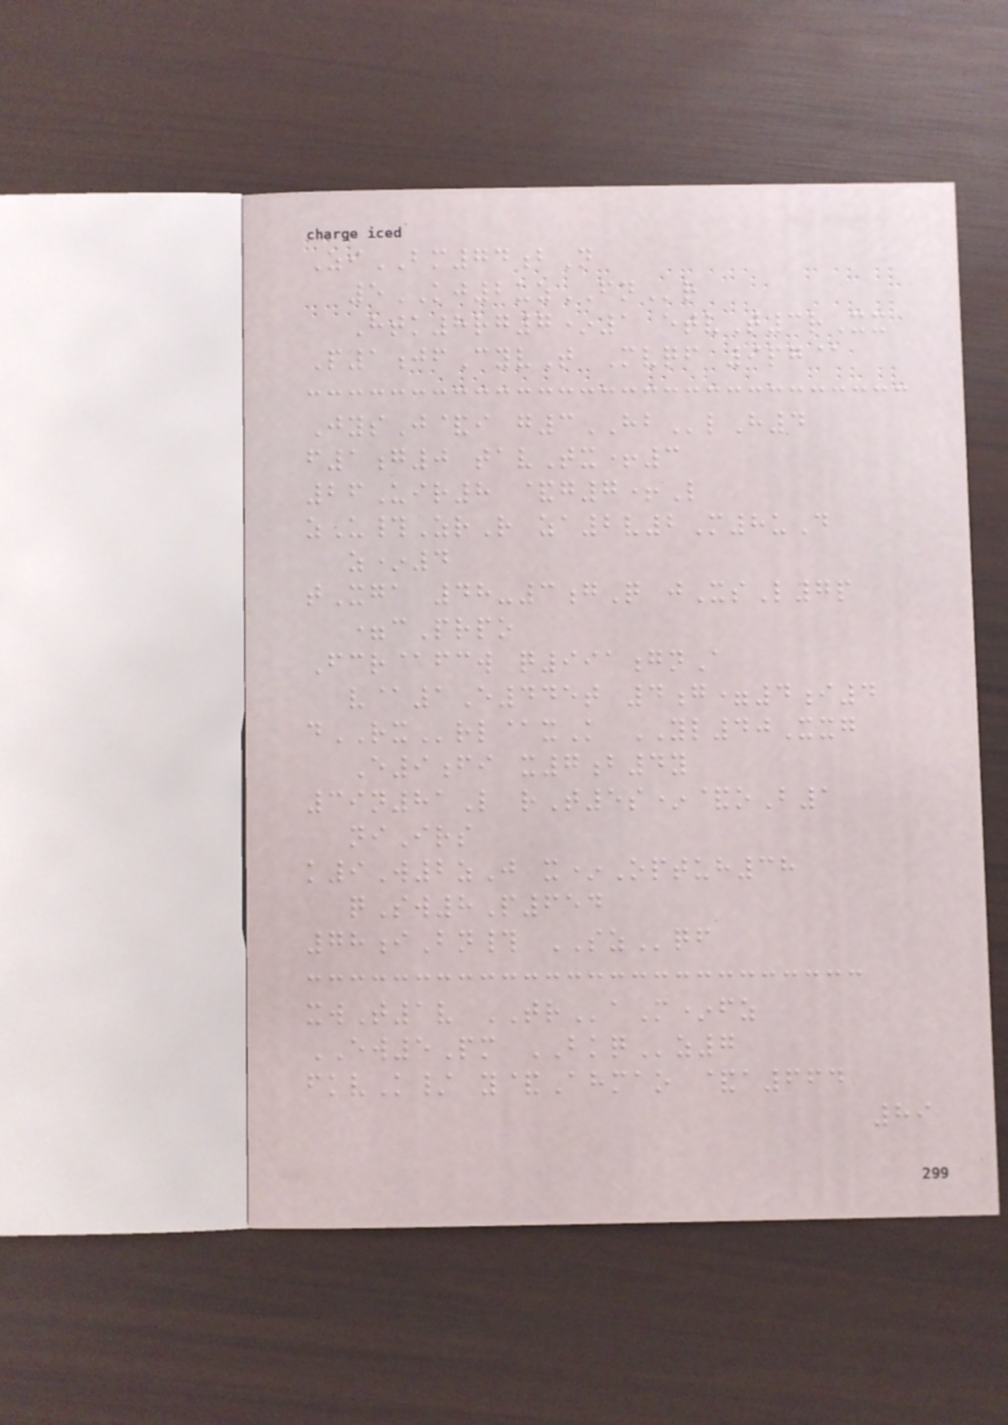ZiBM74bN
5KJ2uzFNr
Htk8rg7*1 etvT3rXx
P1jfCyvT Mvqf 9pg@
JysJ&i g3HBlH4
f1g0 tavTx+3
26Uir8 &g7+L
zU#ZrR za2v2M8uD
z*4
tXga 48-3gQ jXsL7p
=cPrpo
Fcr@fcw q991gnA
v@1E445t 4g=4i4
dRXrl@xK YL40Xxg
E9fi x7b4y
39n81L rT5s*&oB1
niIrs
k9W2zJ x*Optuh38
qSw8P654
78iBn# SZqf
xwT1v TRaM*fz
EW5Pm BKQz7
fkvK/ y&Ahmao &a664
89
